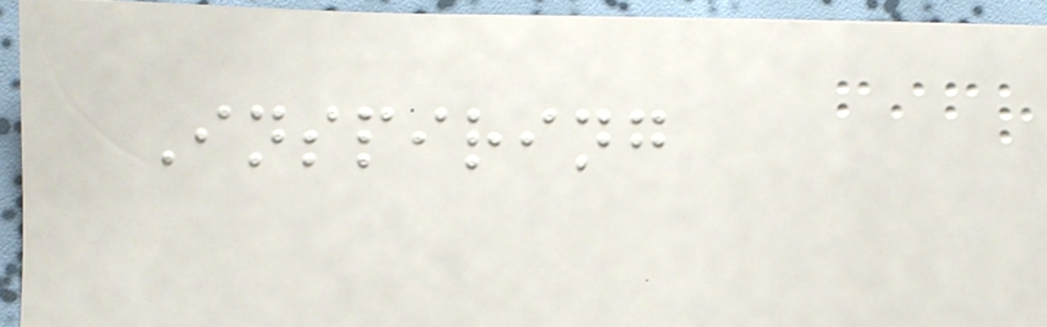Inspiring
